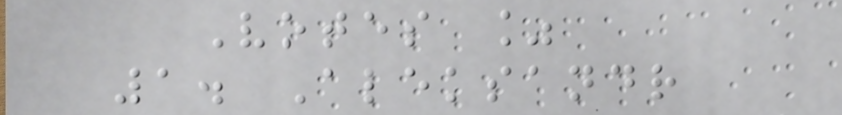Votes %
1. Aleksandr
